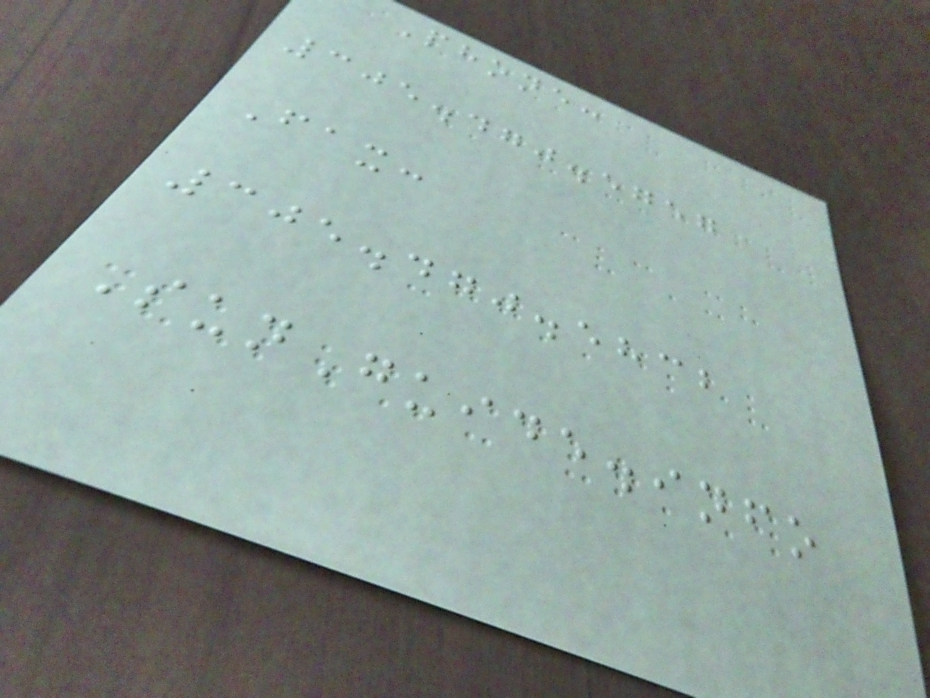Phone:
305.470.5757
Fax:
305.470.5832
SunGuide.info
